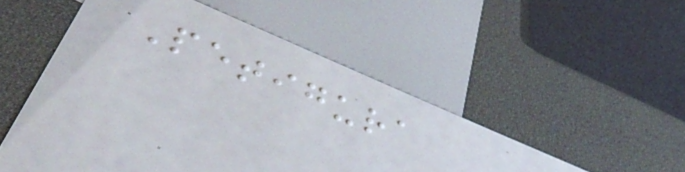Petigura
